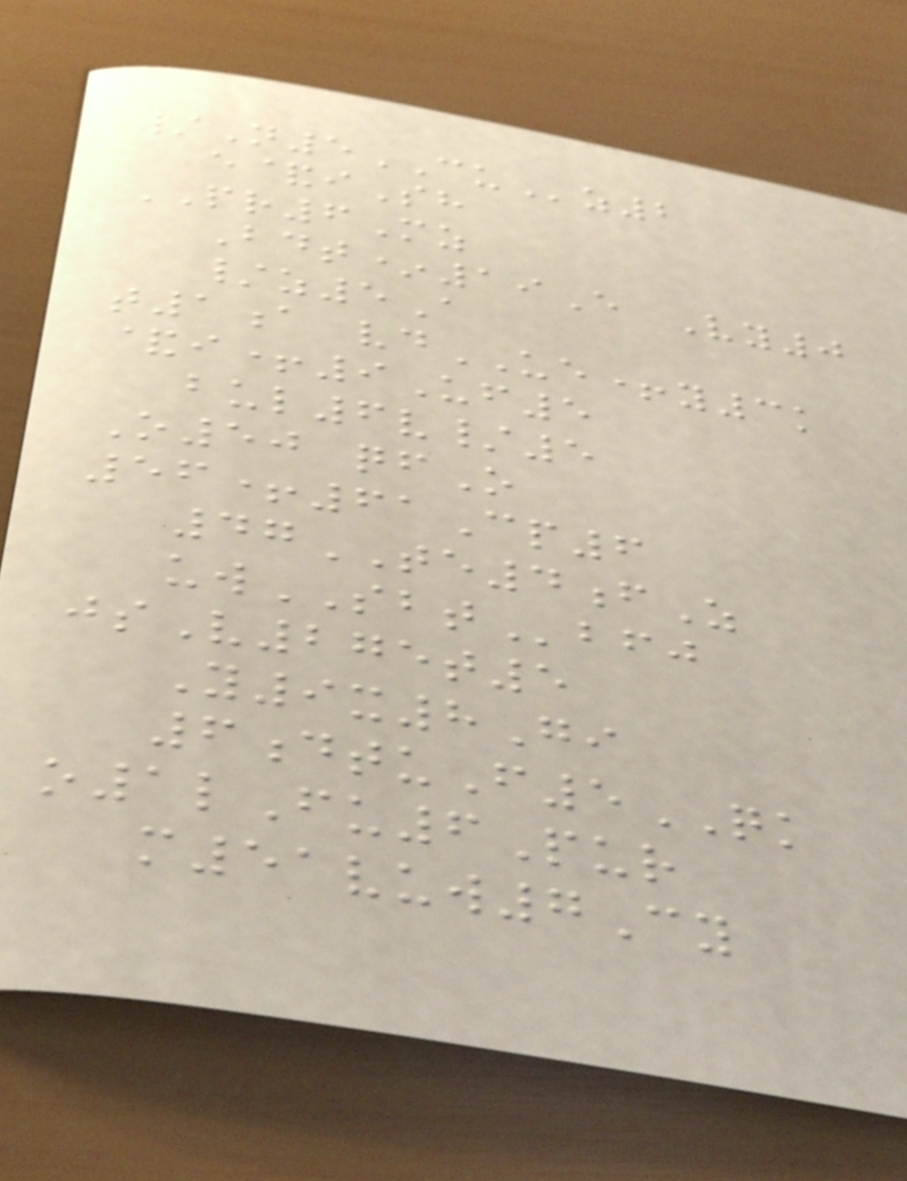/N5CUz2
e&iSh
PR6Mz
Bdt*19E Vy0
/z5A
t1a vdUE+y3k
&i+9Uf5
bul6v/5
O50 qfO
56+61Cp6
47TE4fZ
uwSBTbfj
jsV275t5
Y9x8Gi
6dtuF5QK
o1lFu6Pur
m51vuw7Cy
